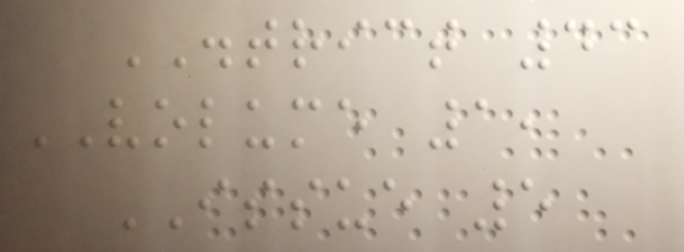DISTRICT 43
VOLUME 1,
ISSUE 5
